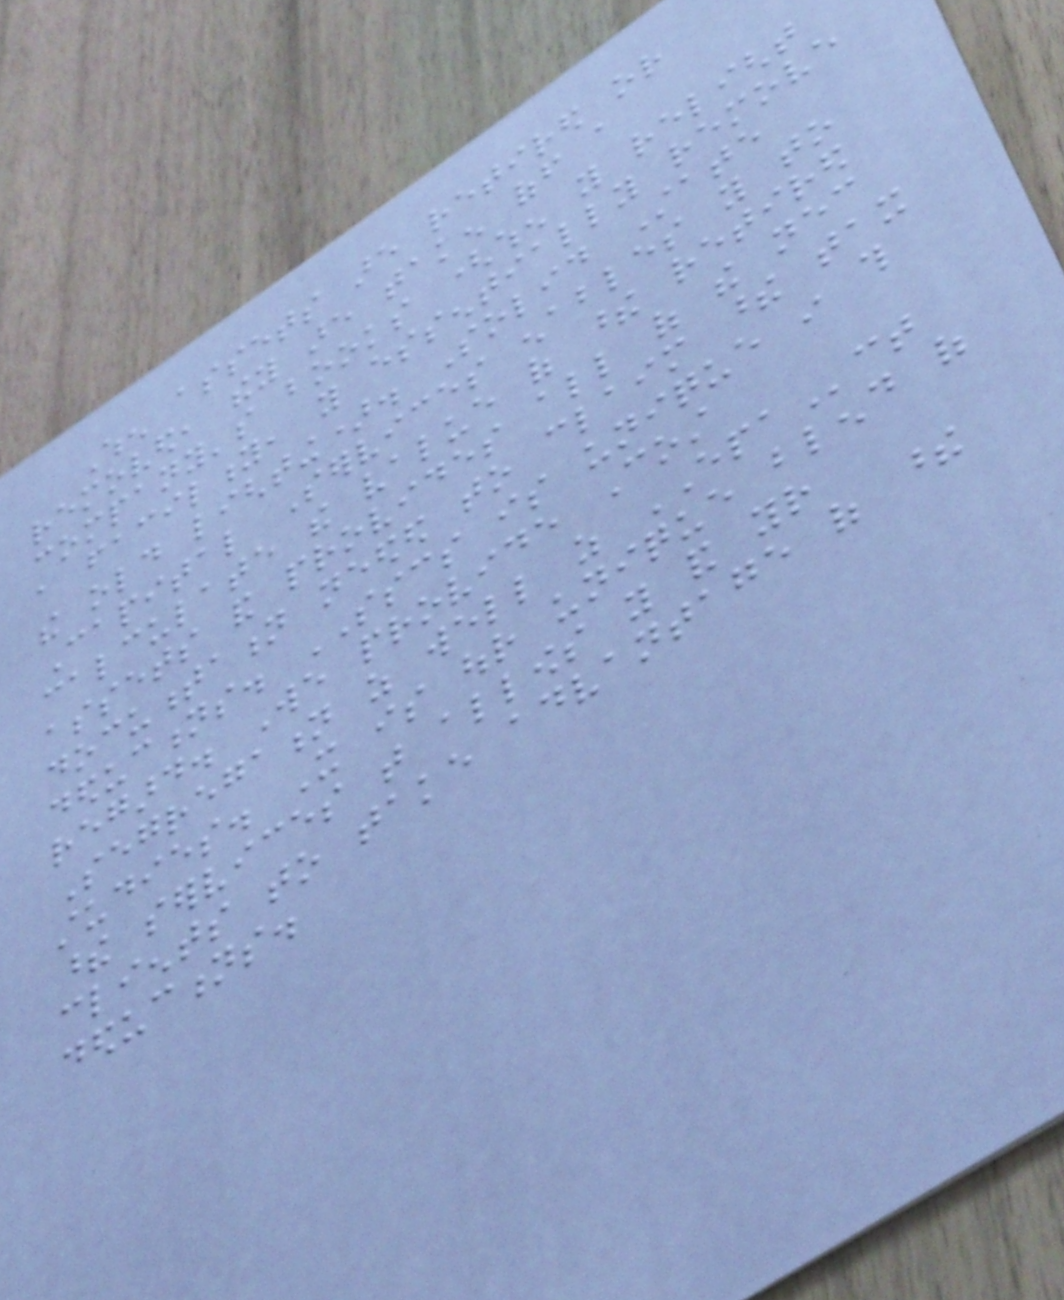When assets are retired or
removed, they are taken off a
company's books (when you relight
a facility, you essentially remove
the old lighting). Solid State
Capital Services enables you to
calculate the value of these retired
assets and provides all of the necessary
documentation needed to claim these tax
deductions. SSCS is unique in this
regard. We provide Cost
Segregation as well as EPAct
studies. It is our unique blend of
these services that allows you and your
clients to take advantage of these
deductions.
